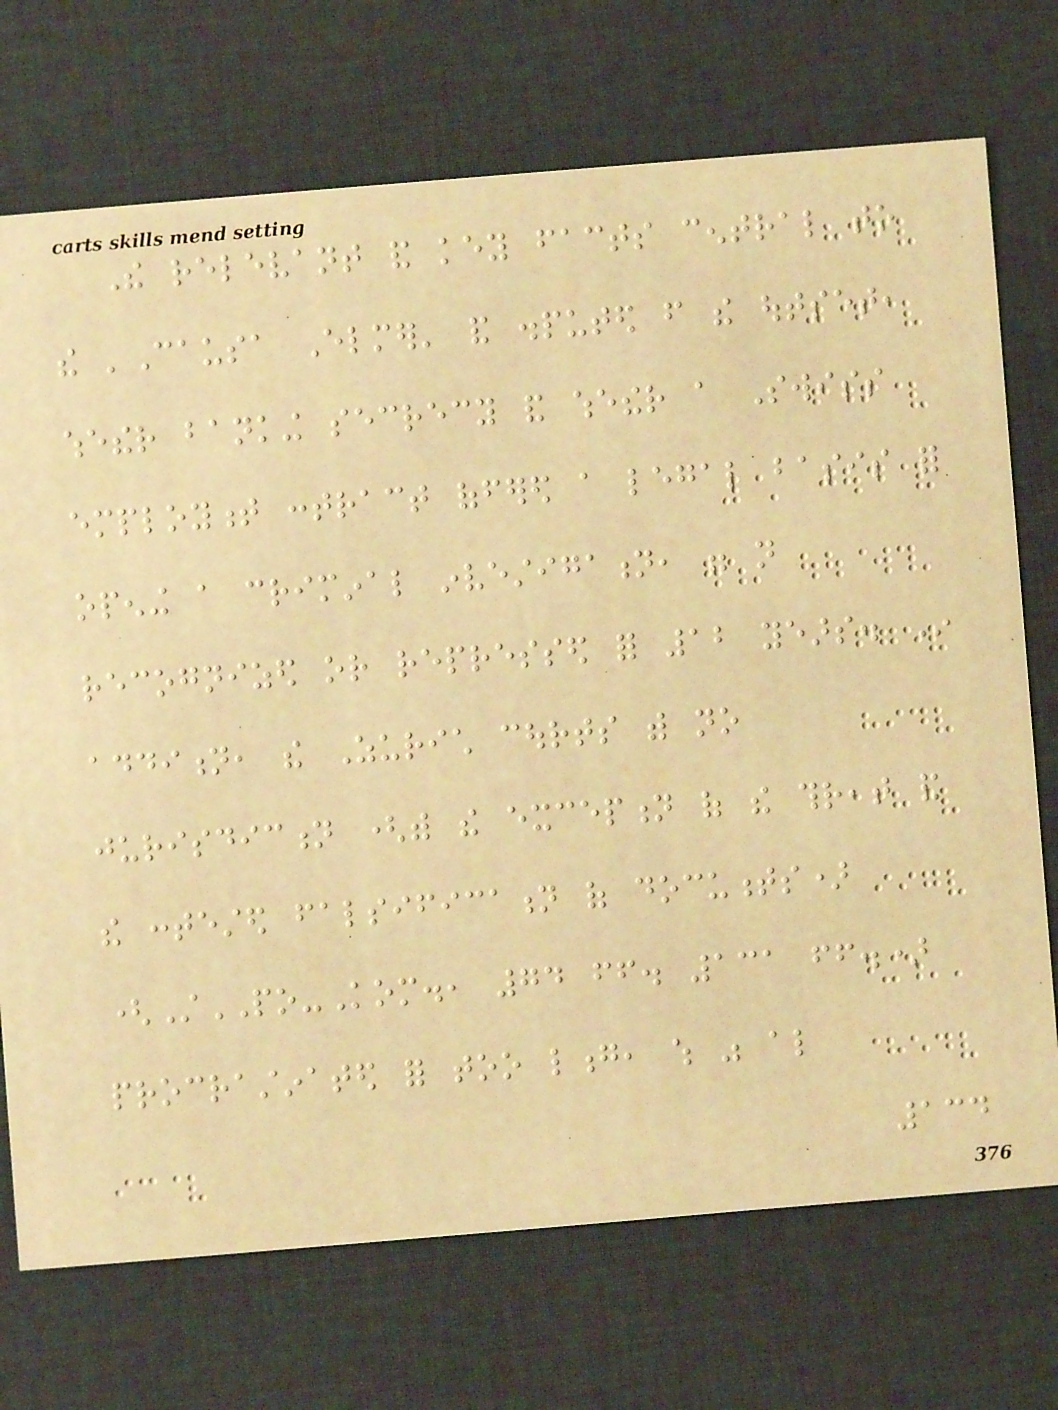The relevant and key facts central to
the 'Causa Elmer' and disputed from the outset,
whether banking secrecy and whether a Swiss
employment contract offered a legal basis for
opening a criminal investigation, were not
recognized or repressed for 12 years. In
addition, the Zurich courts with no
jurisdiction (with the exception of the threat and
the contested falsification of documents)
(StPO-Kom., 74 ff. 131 ff.)
procrastinated for too long, which was also
134
